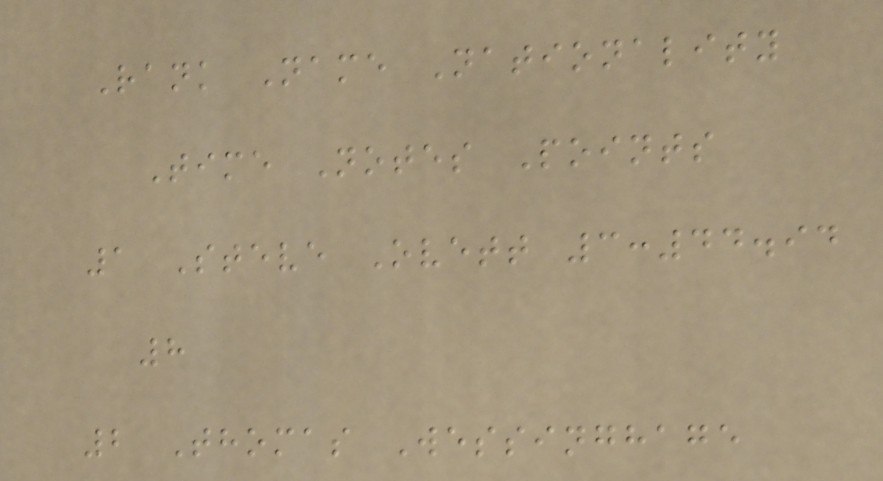Rank Name Nationality
Time Notes Points
1 Steve Ovett 3:44.94
8
2 Thomas Wessinghage
